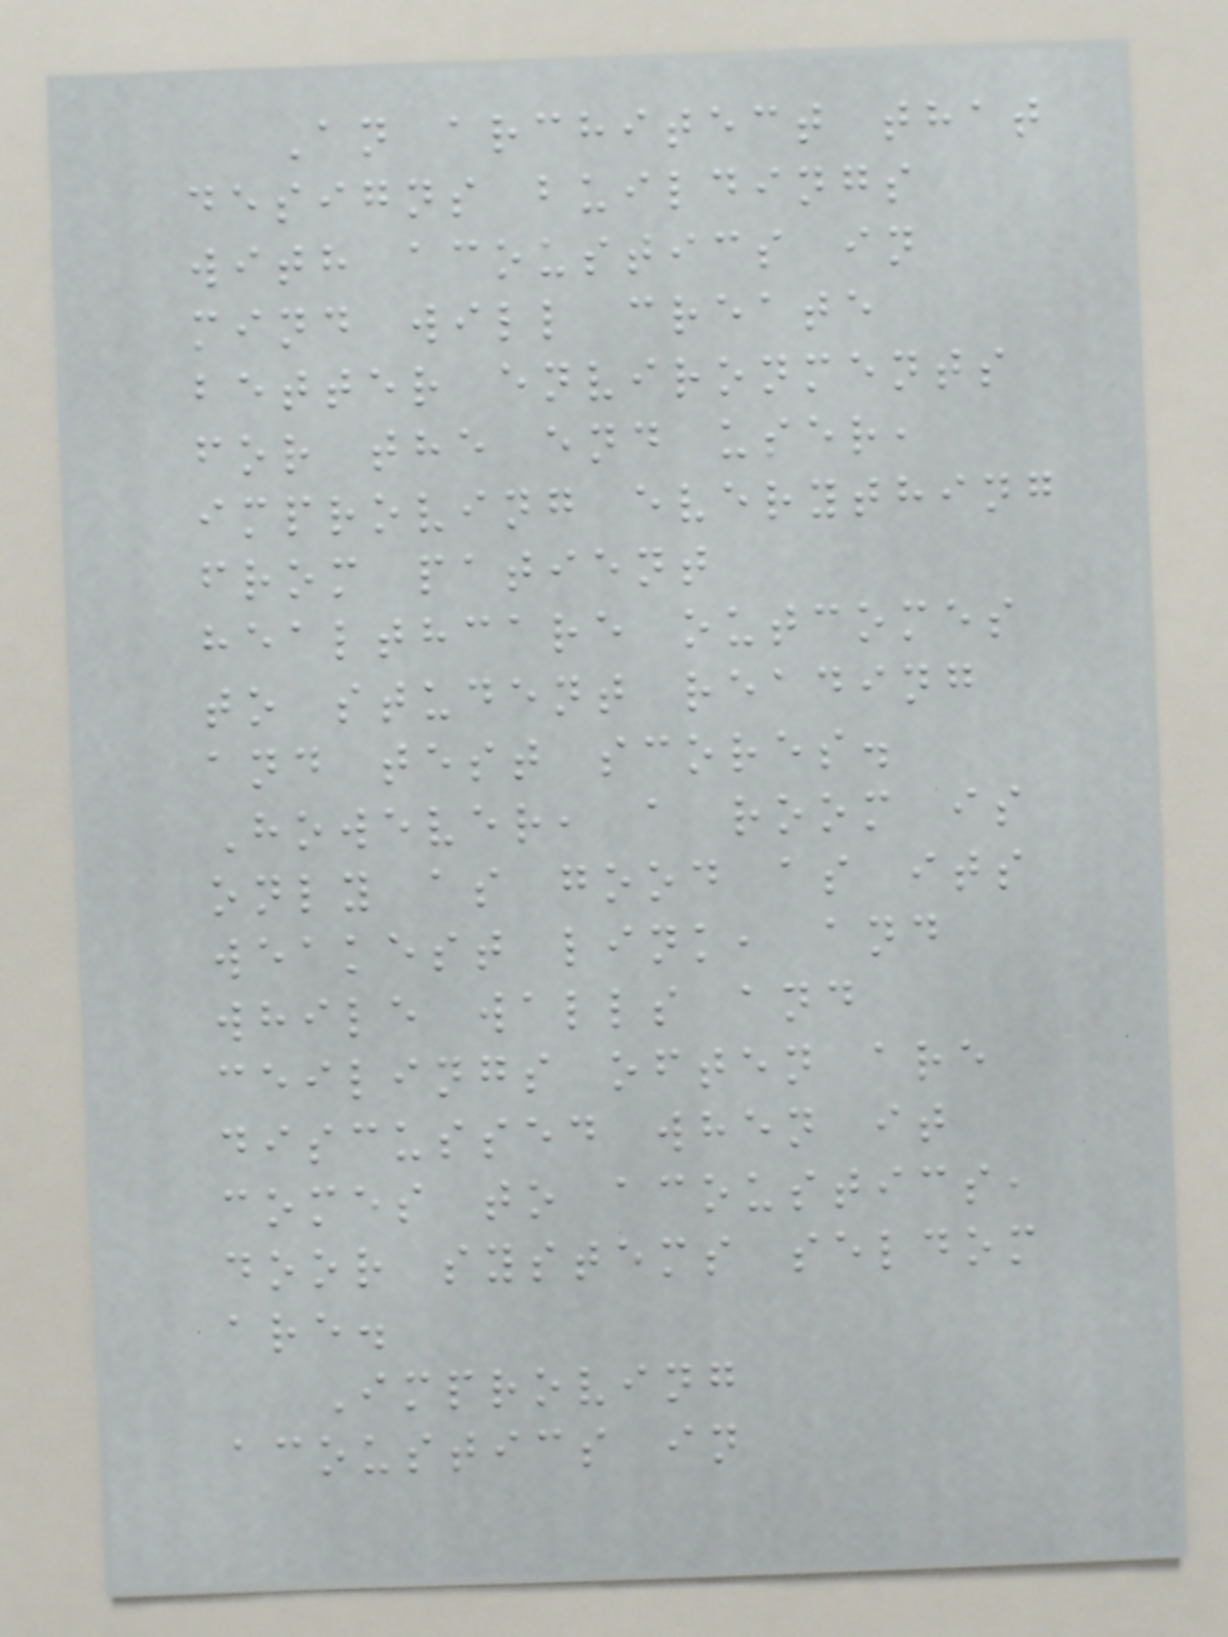An architect that
designs buildings
with acoustics in
mind will create
better environments
for the end user,
improving everything
from patient
healthcare outcomes
to student reading
and test scores.
However, a room is
only as good as its
weakest link, and
while walls and
ceilings often are
discussed when it
comes to acoustics,
door systems seldom
are.
Improving
acoustics in
